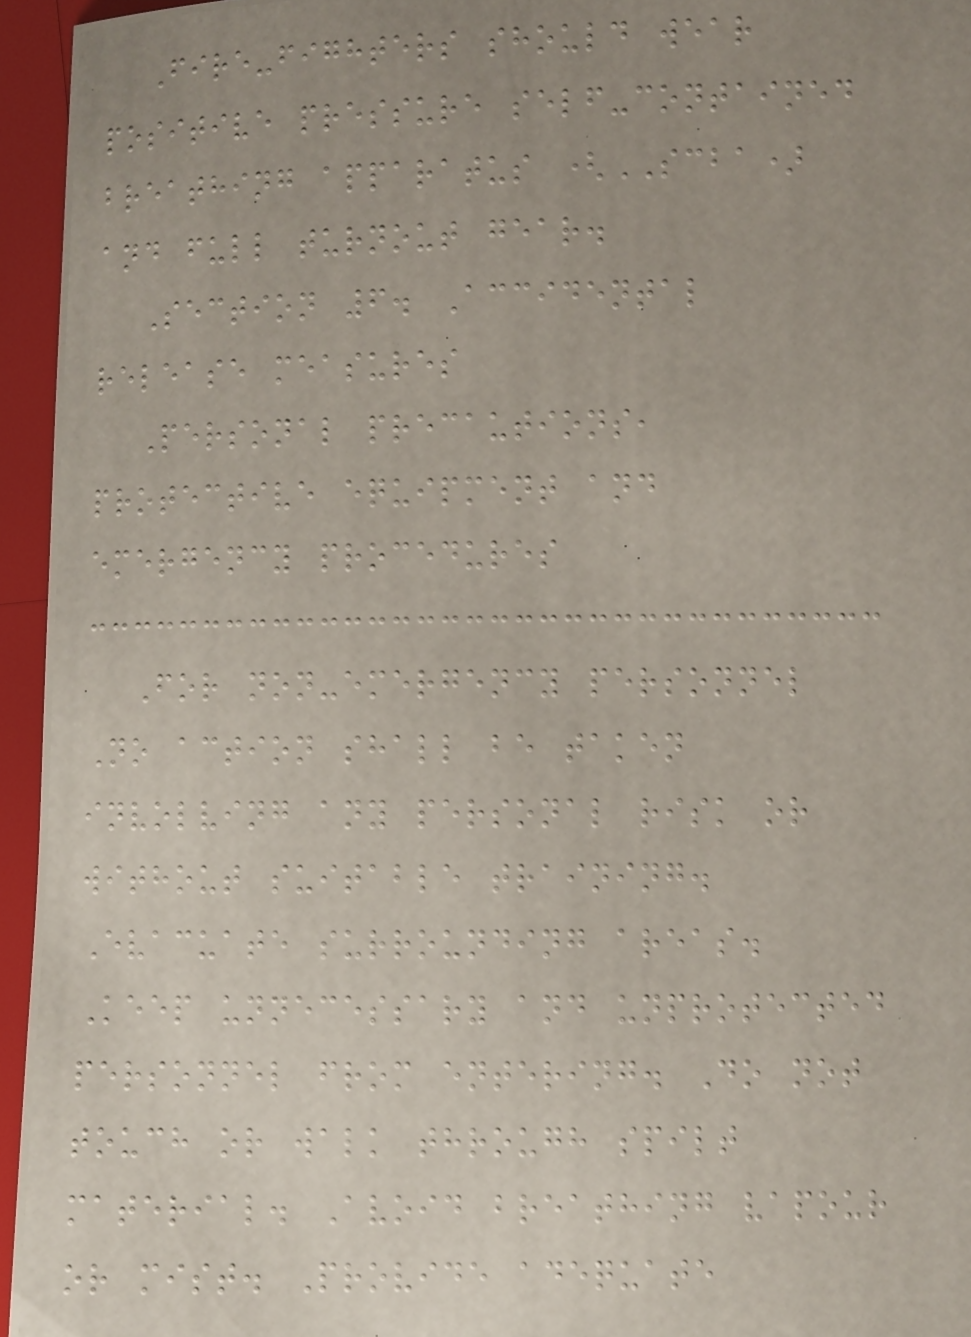Fire-fighters should wear
positive pressure self-contained
breathing apparatus (SCBA)
and full turnout gear.
Section 6. Accidental
release measures
Personal precautions,
protective equipment and
emergency procedures
For non-emergency personnel
No action shall be taken
involving any personal risk or
without suitable training.
Evacuate surrounding areas.
Keep unnecessary and unprotected
personnel from entering. Do not
touch or walk through spilt
material. Avoid breathing vapour
or mist. Provide adequate
